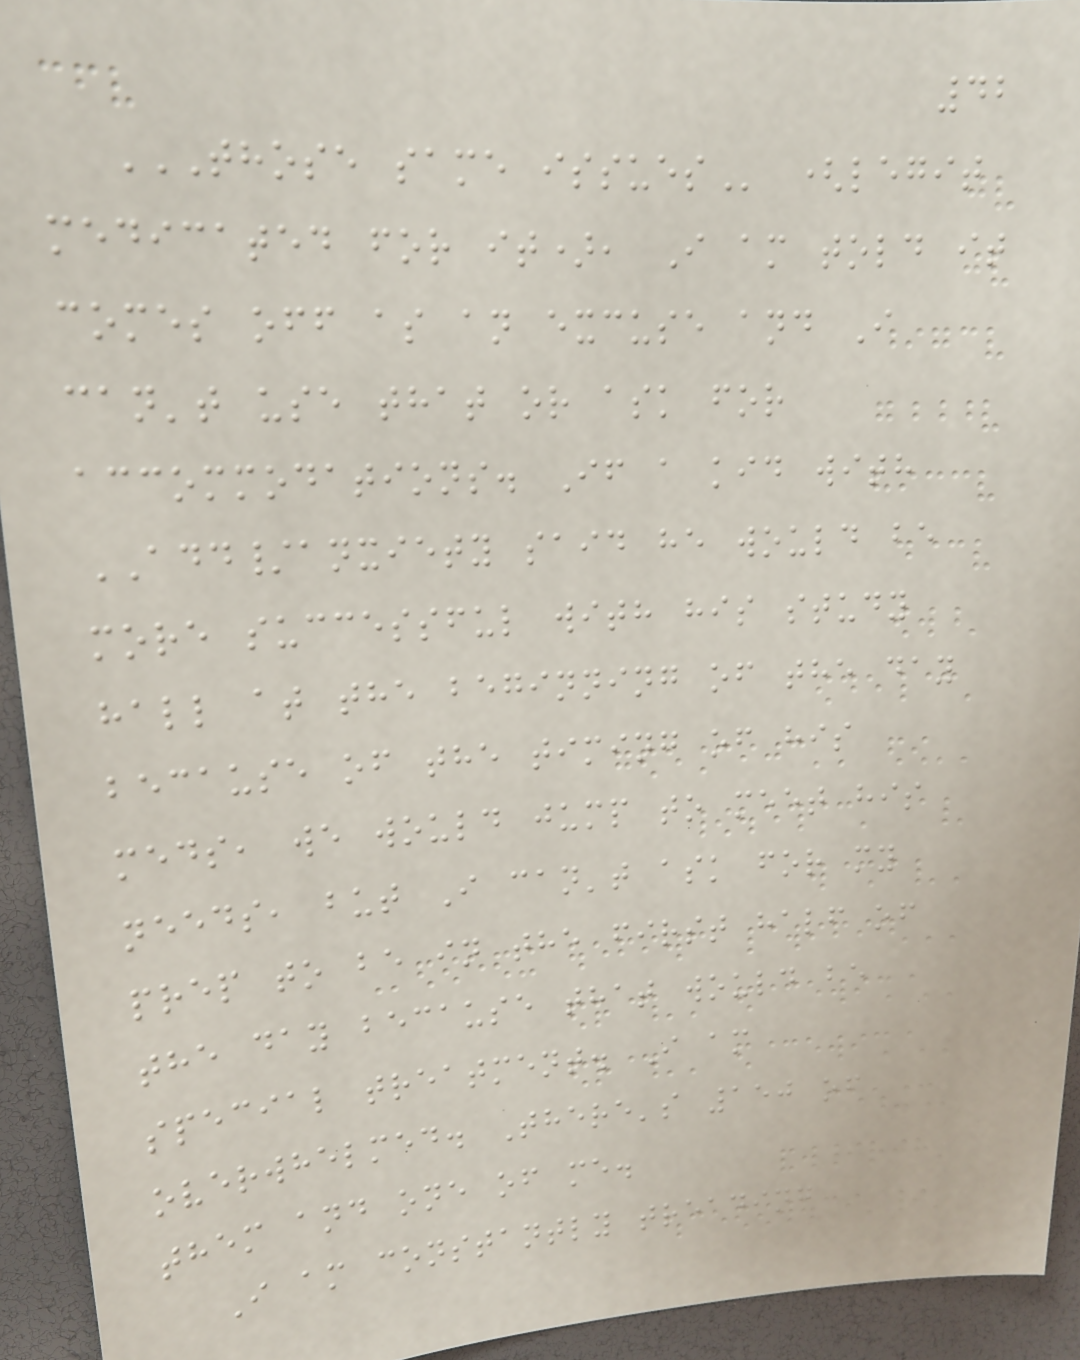42
THOSE SAME ISSUES (legit
medicated for it), I am told it
comes off as an excuse and I
can't use that or ask for
accommodations. If a kid with
ADD/anxiety said he would be
more successful with his study
hall at the beginning of the day
because of the timing of his
meds, we would jump to meet his
needs, but I can't ask for my
prep to be in the first half of
the day because that would be
special treatment. I am
overwhelmed. There's 150 of
them and one of me.
I am constantly treading
